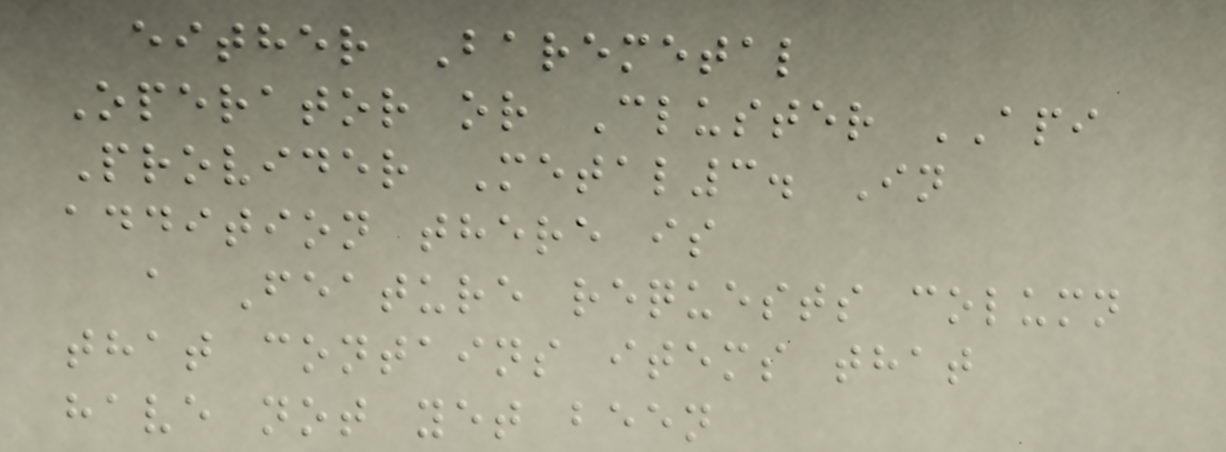either Baremetal
Operator or Cluster API
Provider Metal3. In
addition there is
a Feature requests column
that contains items that
have not yet been
